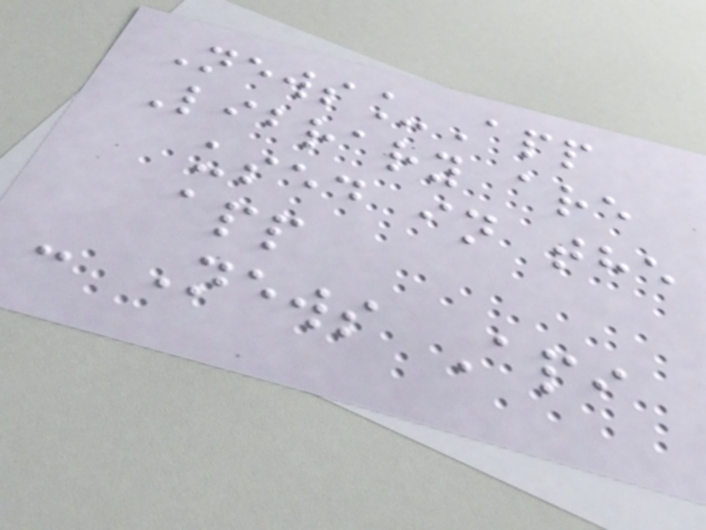News_App
Library are
used in the
app
- News Api
